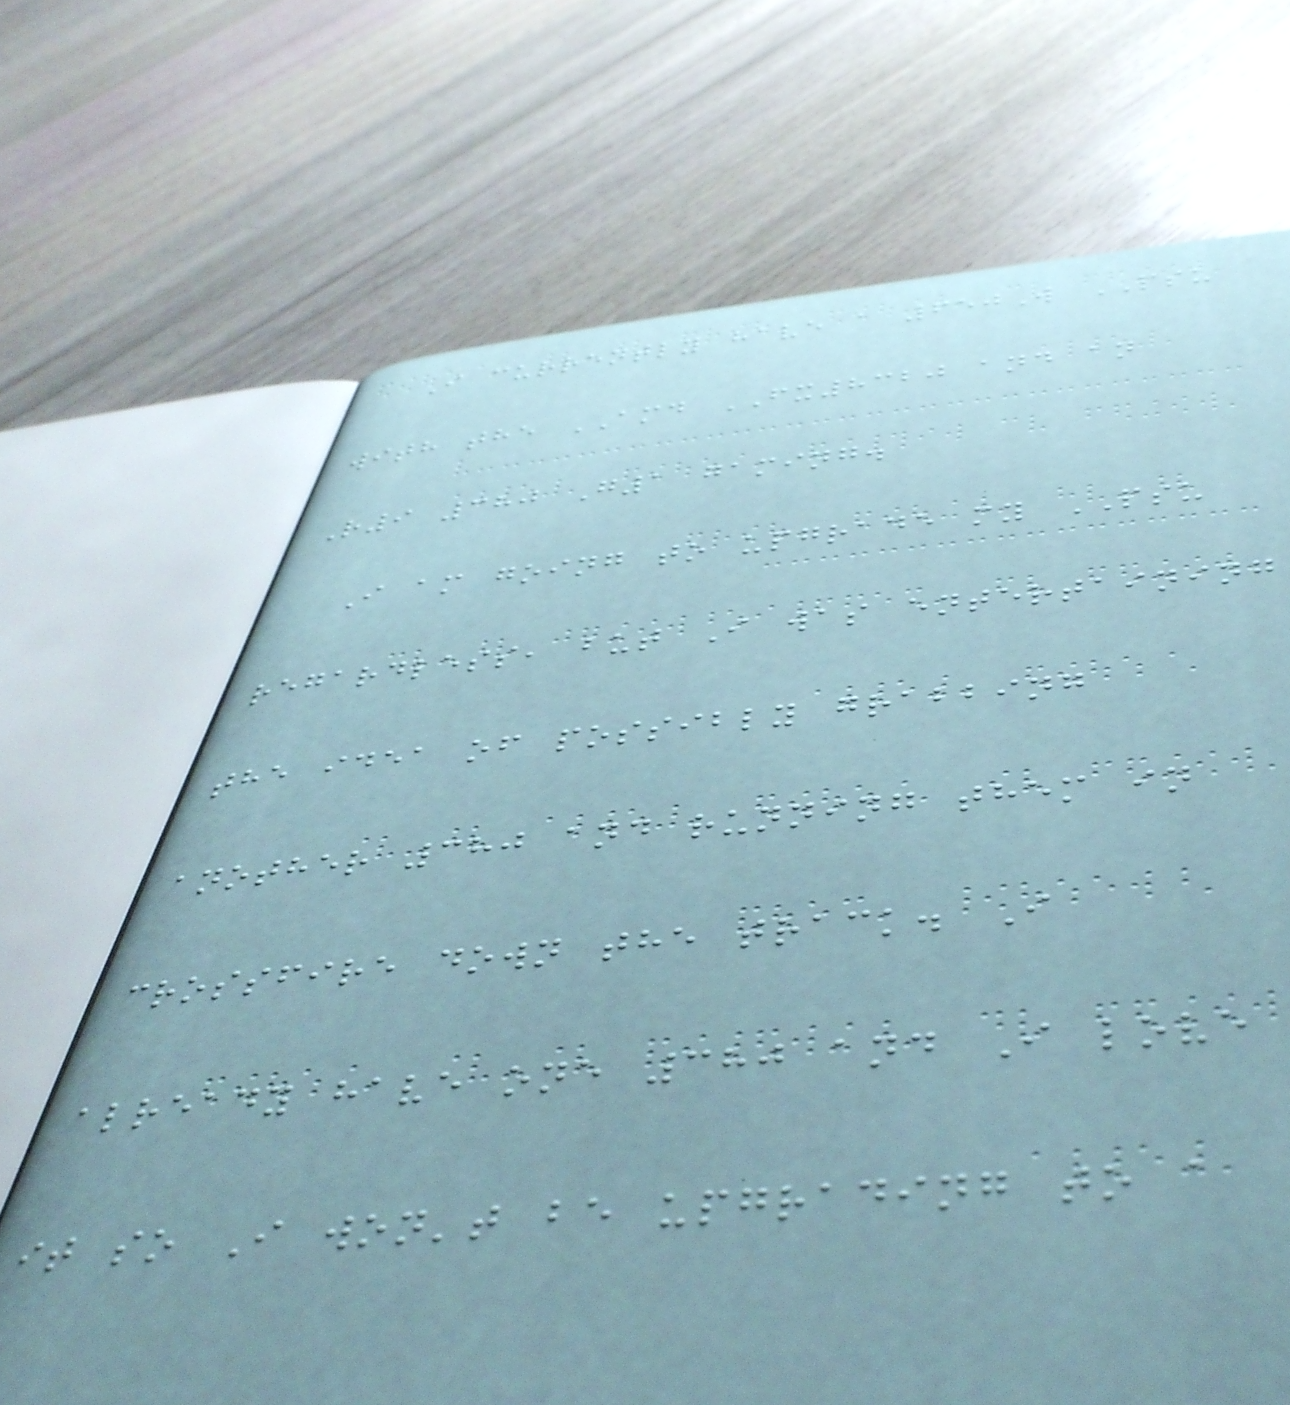I currently have a 650W PSU
with the AMD FX8320 and an
R9 380 G1 gaming.
I am going to upgrade my PSU
regardless, but I was entertaining
the idea of possibly grabbing
another 380 and running them in
crossfire down the track. I
already have one 380 and I love
it so I won't be upgrading to a
